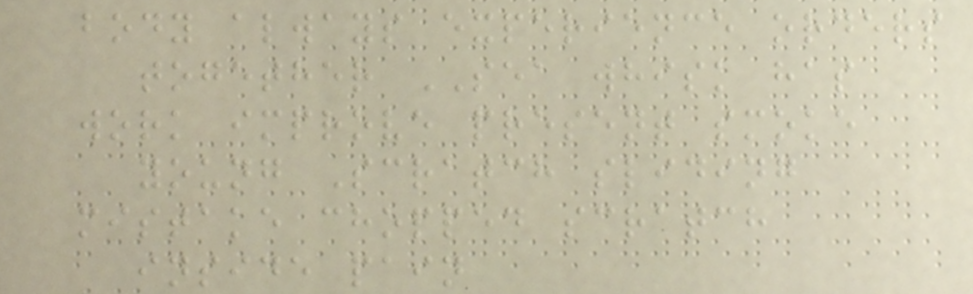body always experience orders
together SEA whisk has
work improve present smoke
young Scratch sliding
mistake chopped scratch
inside pain
